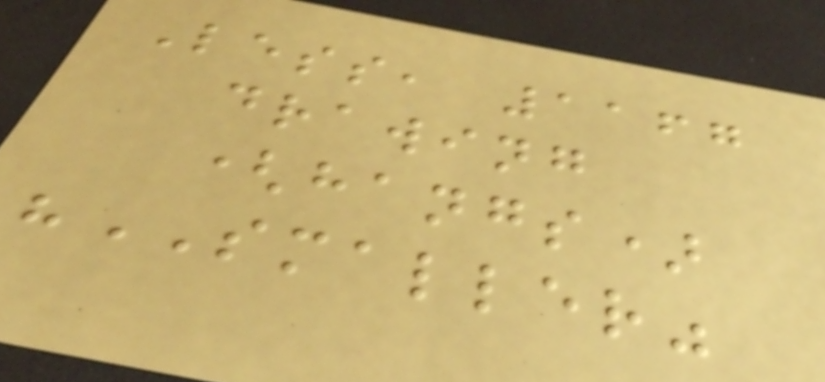Less, 1167
drawing
(hangs)
"SMALLER"
